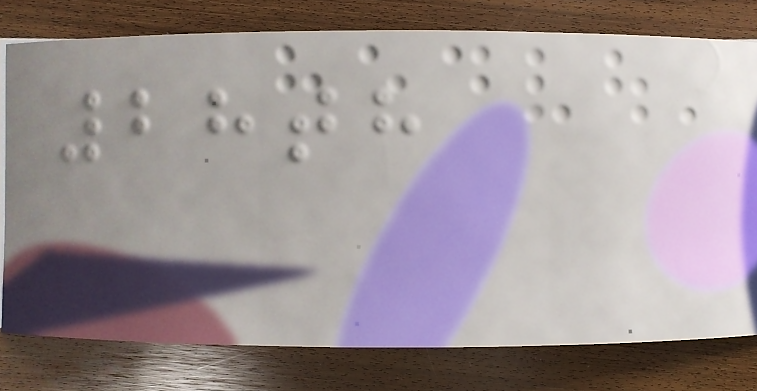28th
